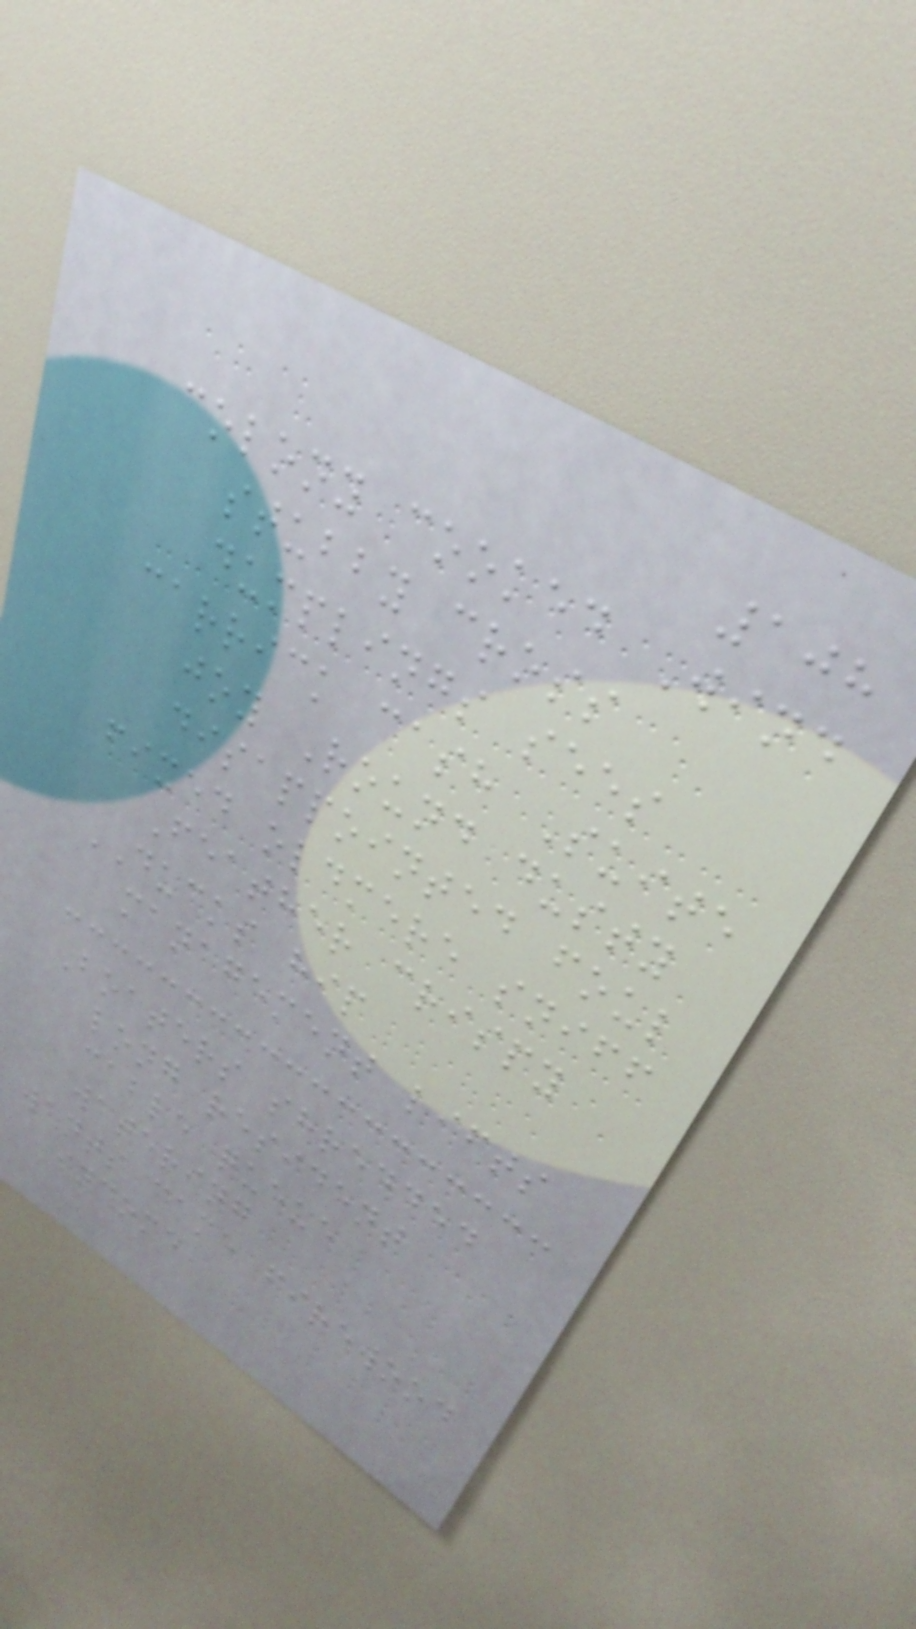108
colony cooked Wind
stubby cross
dumplings sees
carrick cash Suite
joy Round dusty
disappointed foul
fixed oldmere sniff
Feather crispy
DUCKS hip
management lifts
Boaters shredded
long resident
cable queue
watering
wants came firewood
income
